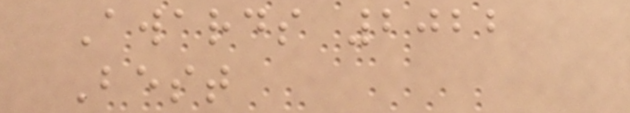Awards 2022
Best
